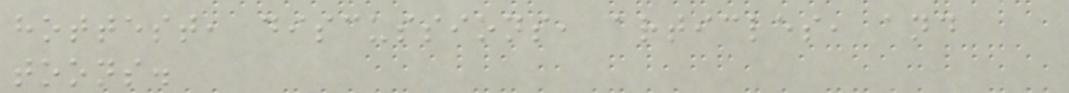hottest, discussions, articles, and
toons.
